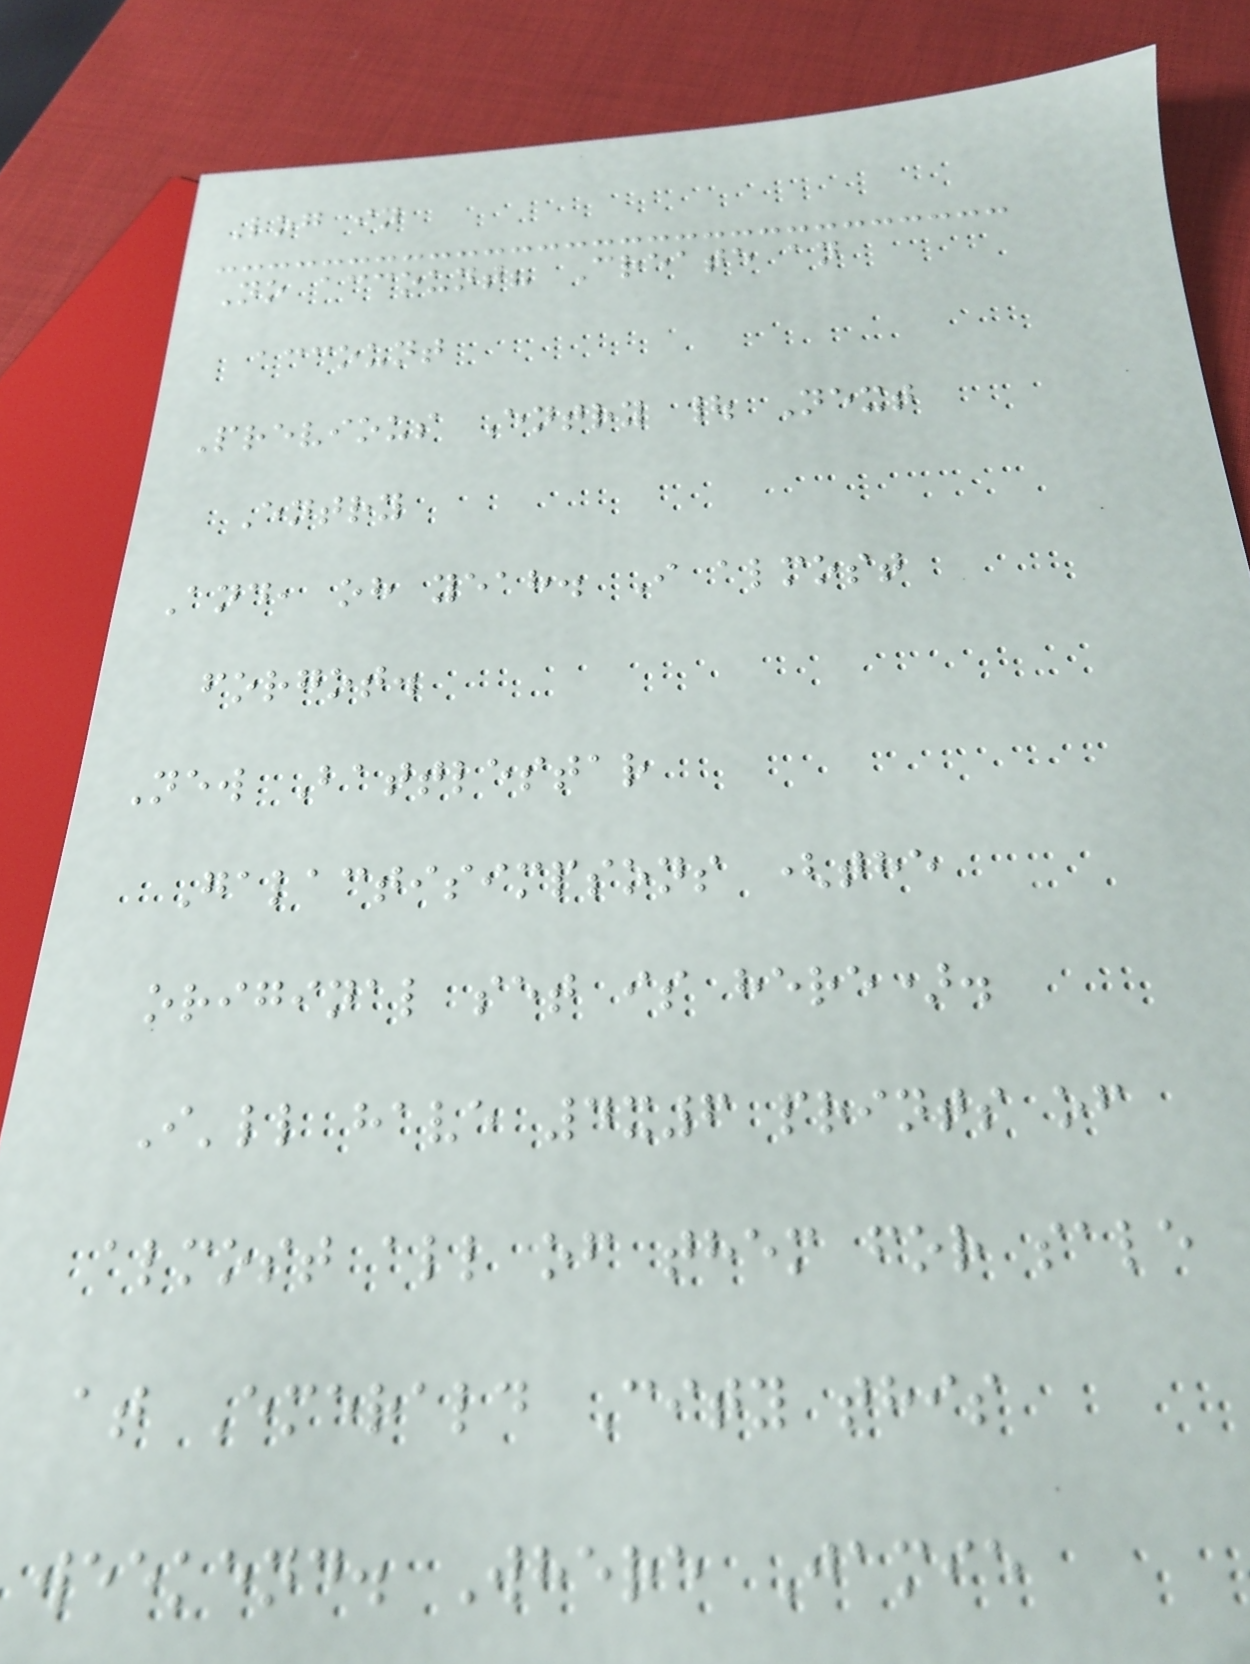Log in
No account? Create an
account
Previous Entry | Next
Entry
And, oh yeah. I almost
forgot.
New Battlestar
Galactisimpsons (the
original set is here).
I'll have 4x6 prints of
almost all of them for sale
at Emerald City this
weekend. Where Jamie
